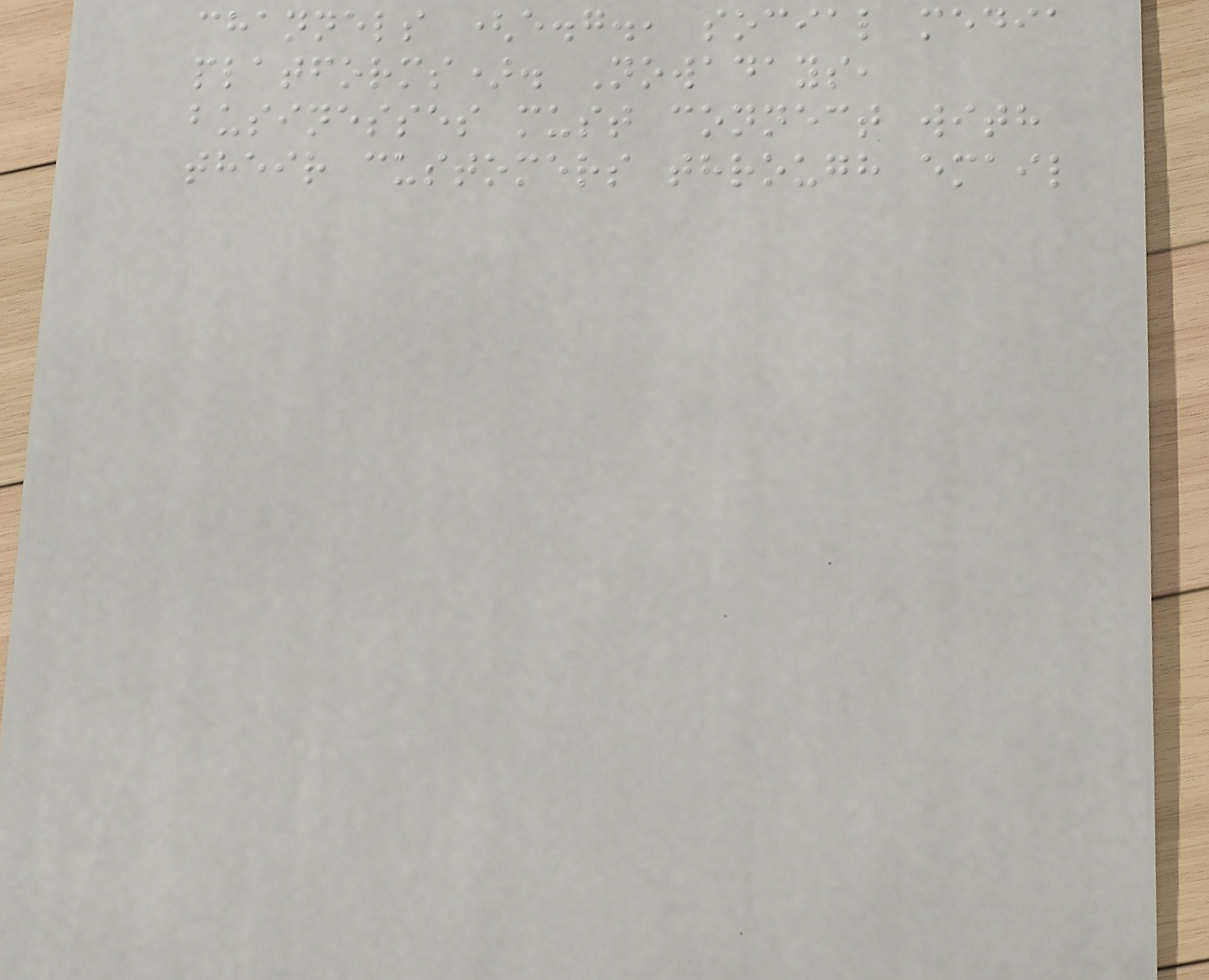channels (e.g., social media
platforms). Nowadays,
businesses must connect with
their customers through email
